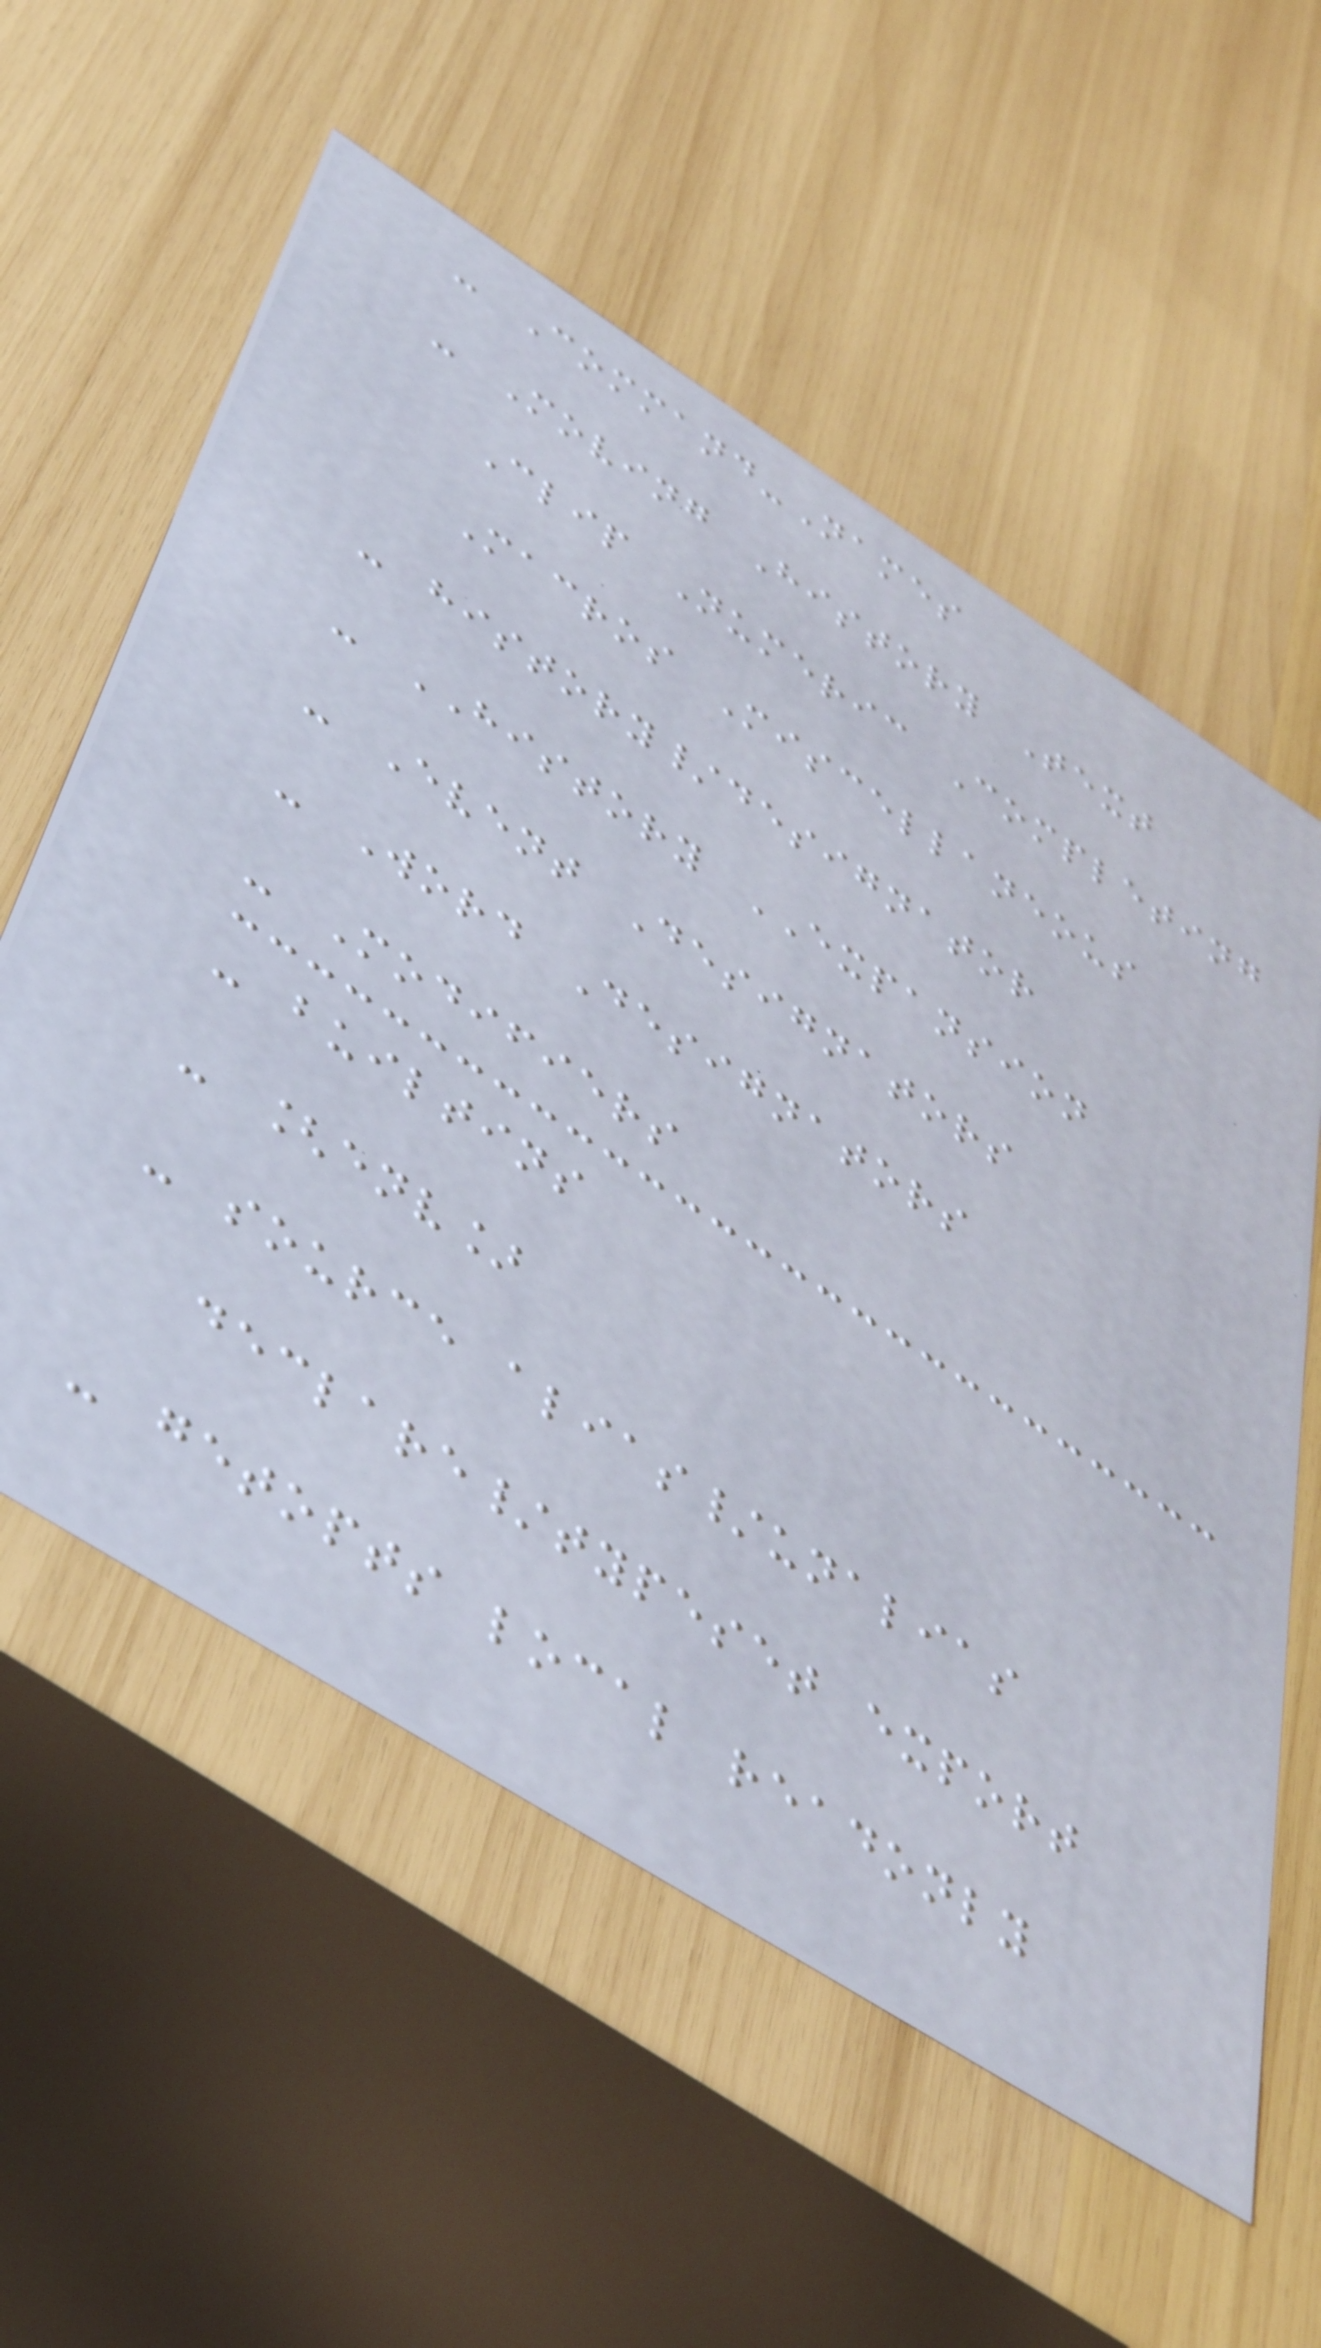- Command-Names
- Moving History Text
Clip Numeric Completing
Macros Miscellaneous
- history/designator
- HISTORY EXPANSION
- Event Designators
- Word Designators
- Modifiers
- builtins
- [env]
- source alias/unalias
declare/typeset export
- getopts local readonly
